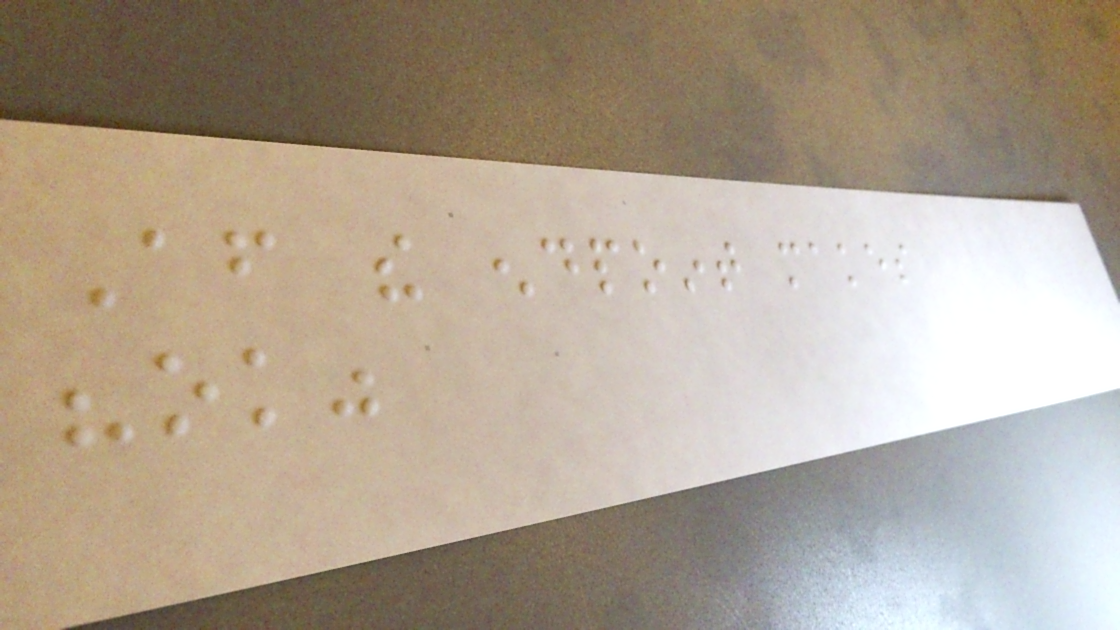After the endpoint makes
"ok"
